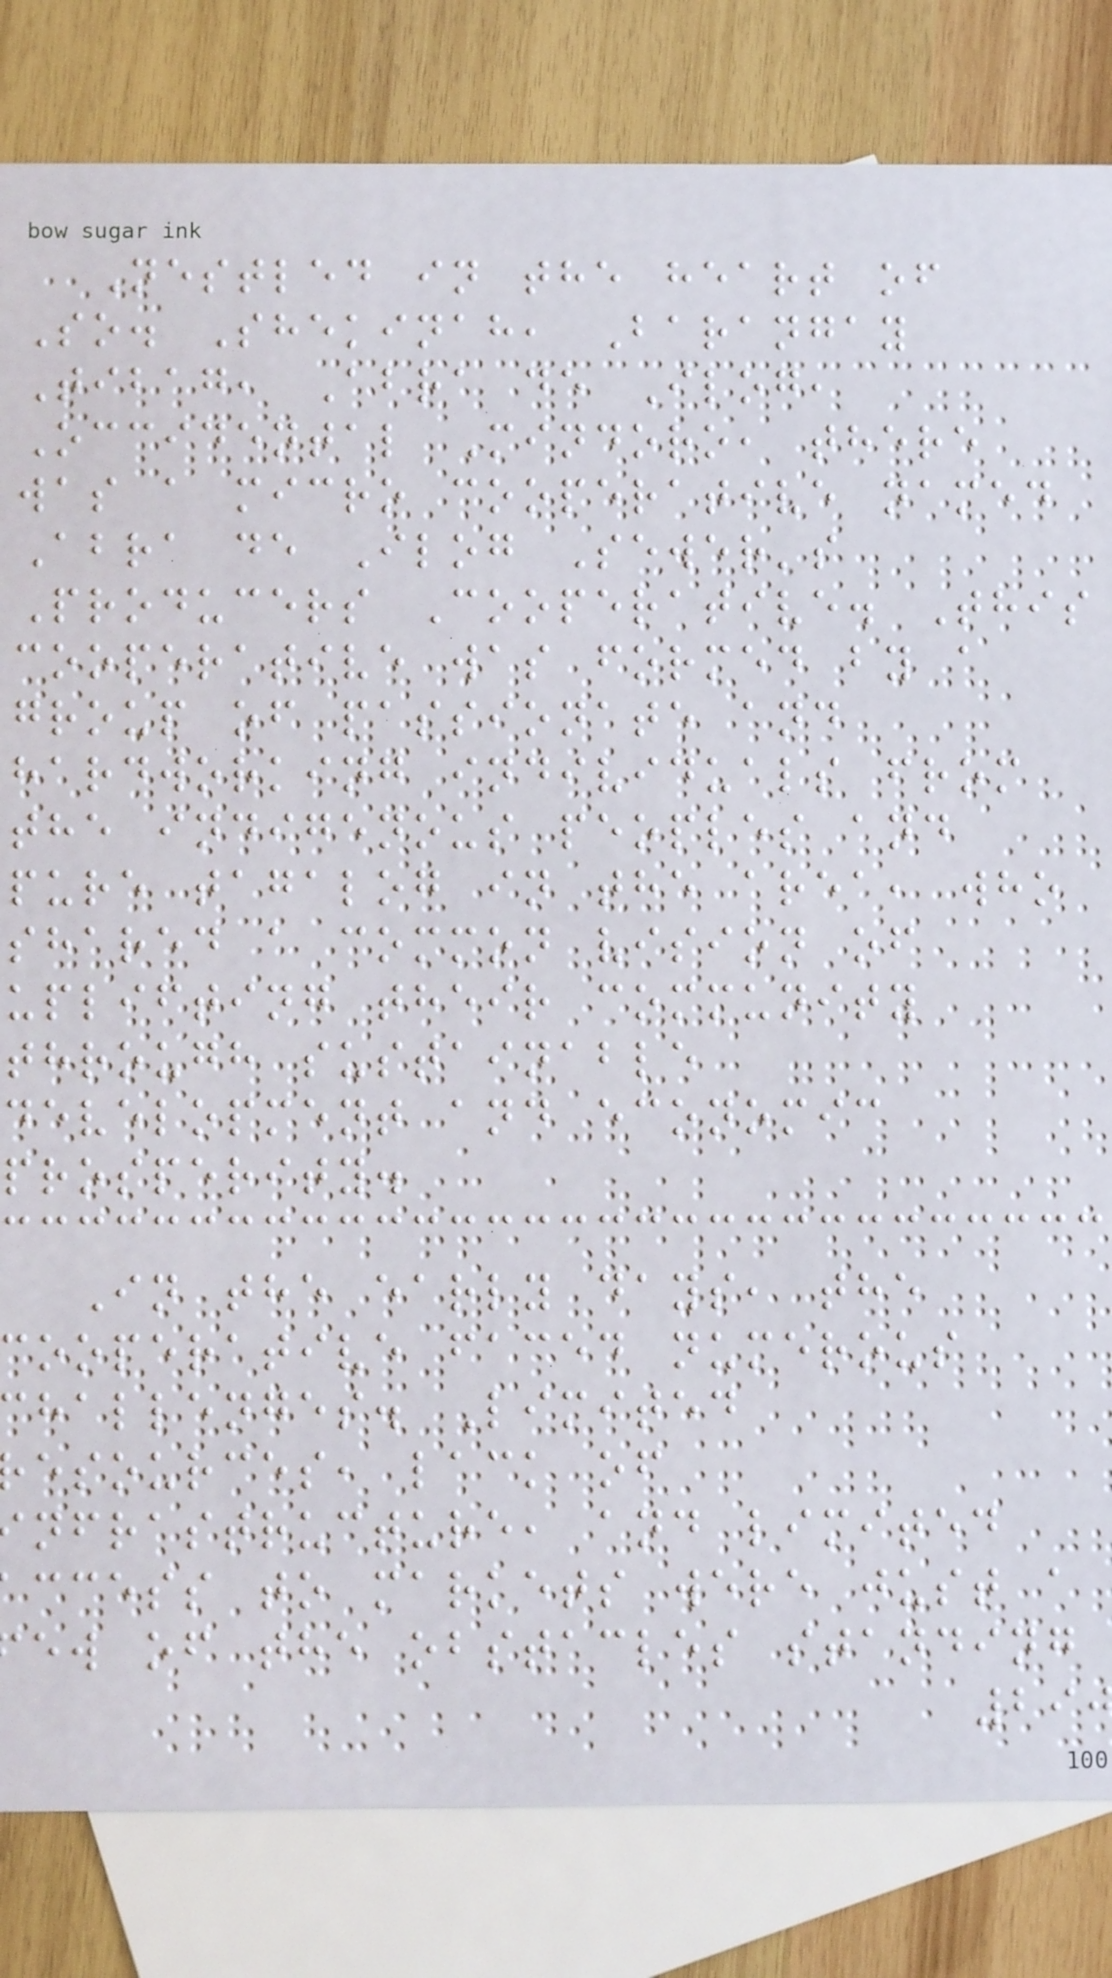Nestled in the heart of
So. Shekinah, Barangay
Tibag, Abra de Ilog,
Occidental Mindoro, there
was a micro cooperative named
Abra de Ilog Sewer's
Producers Cooperative. This
cooperative was formed by a
group of passionate and
hardworking individuals from
the indigenous peoples and
pure tagalog in the area, who
shared a common vision of
uplifting their community
through sustainable
development and economic
prosperity.
In the early days, the
cooperative faced numerous
hallenges. Limited
esources, lack of
nfrastructure, and limited
ccess to markets were just a
ew of the obstacles standing
